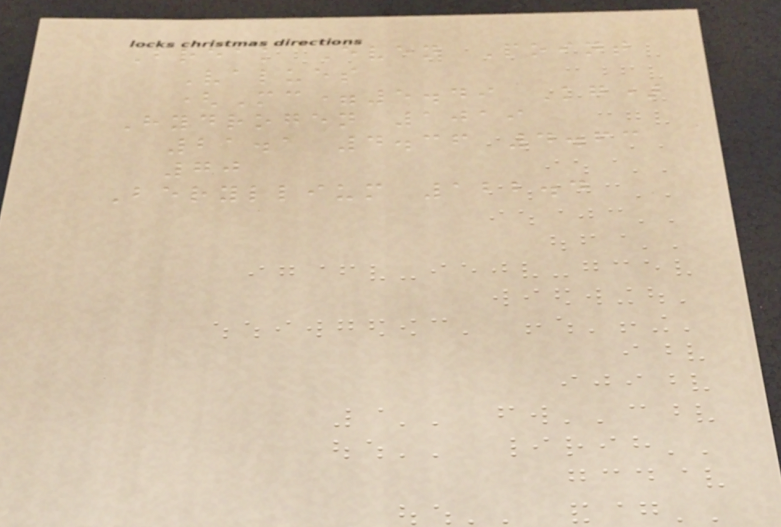Break Even Point
Values
(Mc=5.49 Kg)
Hydrogen 1019
21.1 4.36 4.63
70
Beryllium 122.4
